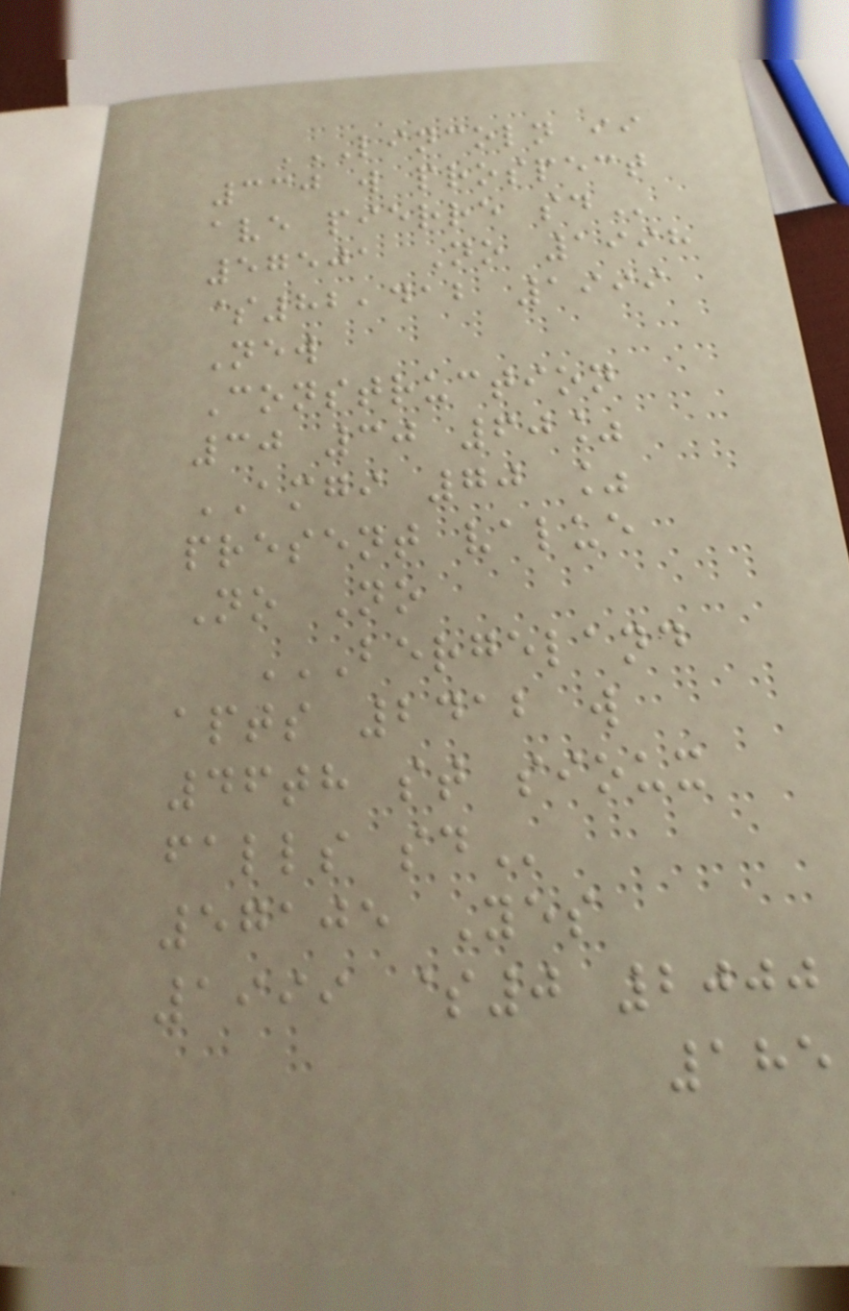LINCOLN II
330 W PROSPECT
AVE PIERRE SD
57501 No 1998
$82,412 1999
New
Construction
30 30 60%
AMGI 70 %
present value
No No
BERGELAND
APTS 2412 W
46TH ST SIOUX
FALLS SD
57105 Yes
1999 $0 2000
185
